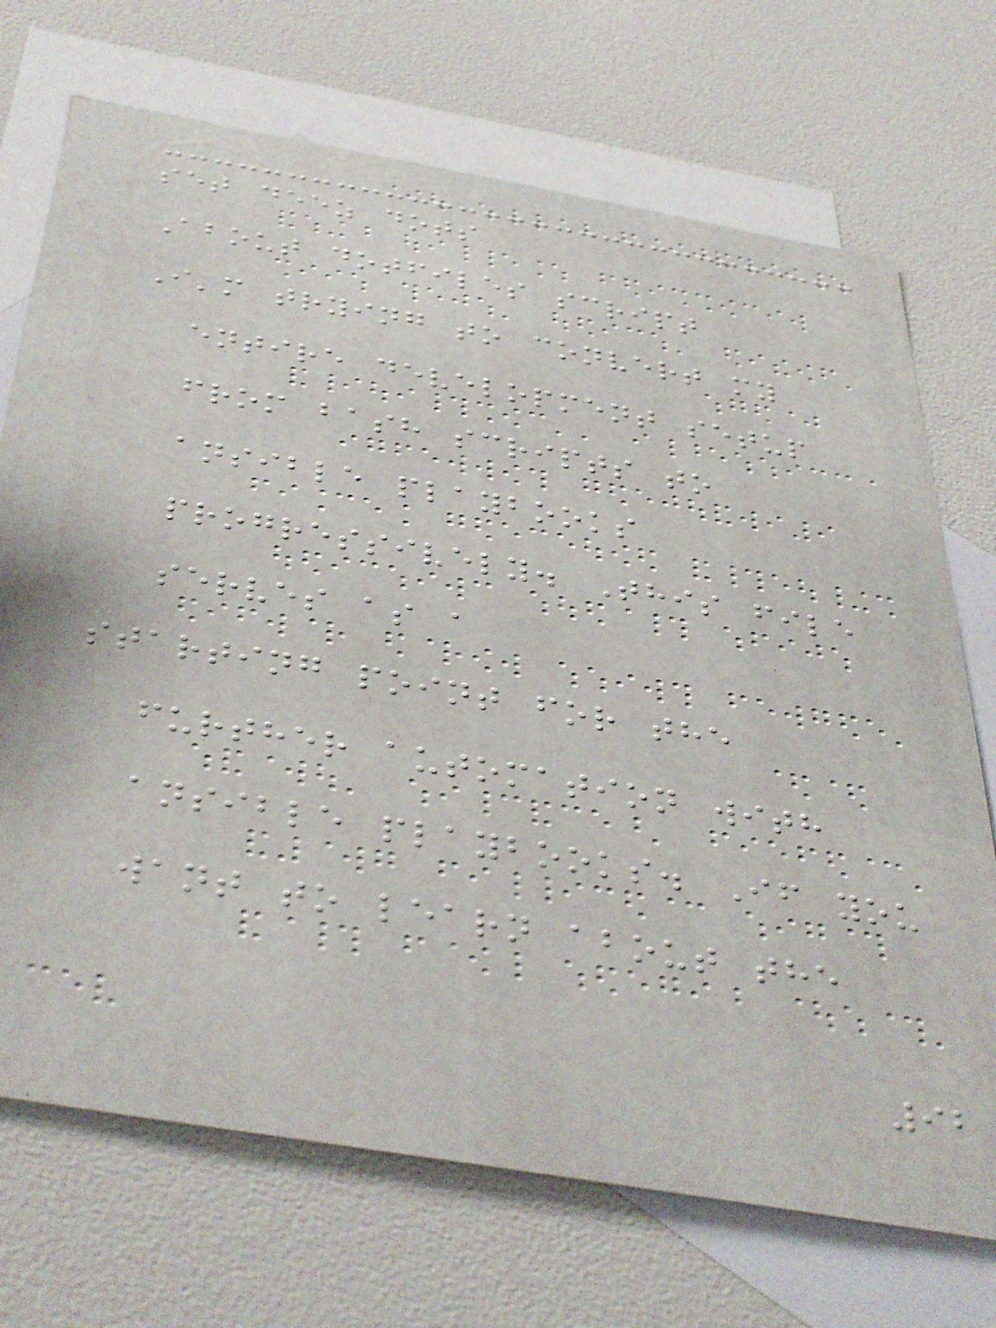set deez dots
About dotfiles script
I'm trying to convert my
entire development setup
from bash scripts to
ansible playbooks
progressively. This file
serves as a
starting point for the
further automation with
ansible playbooks. If you
want to learn about the
92
